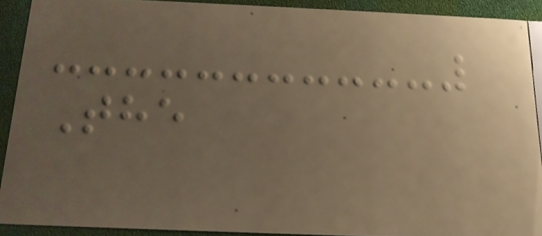The
